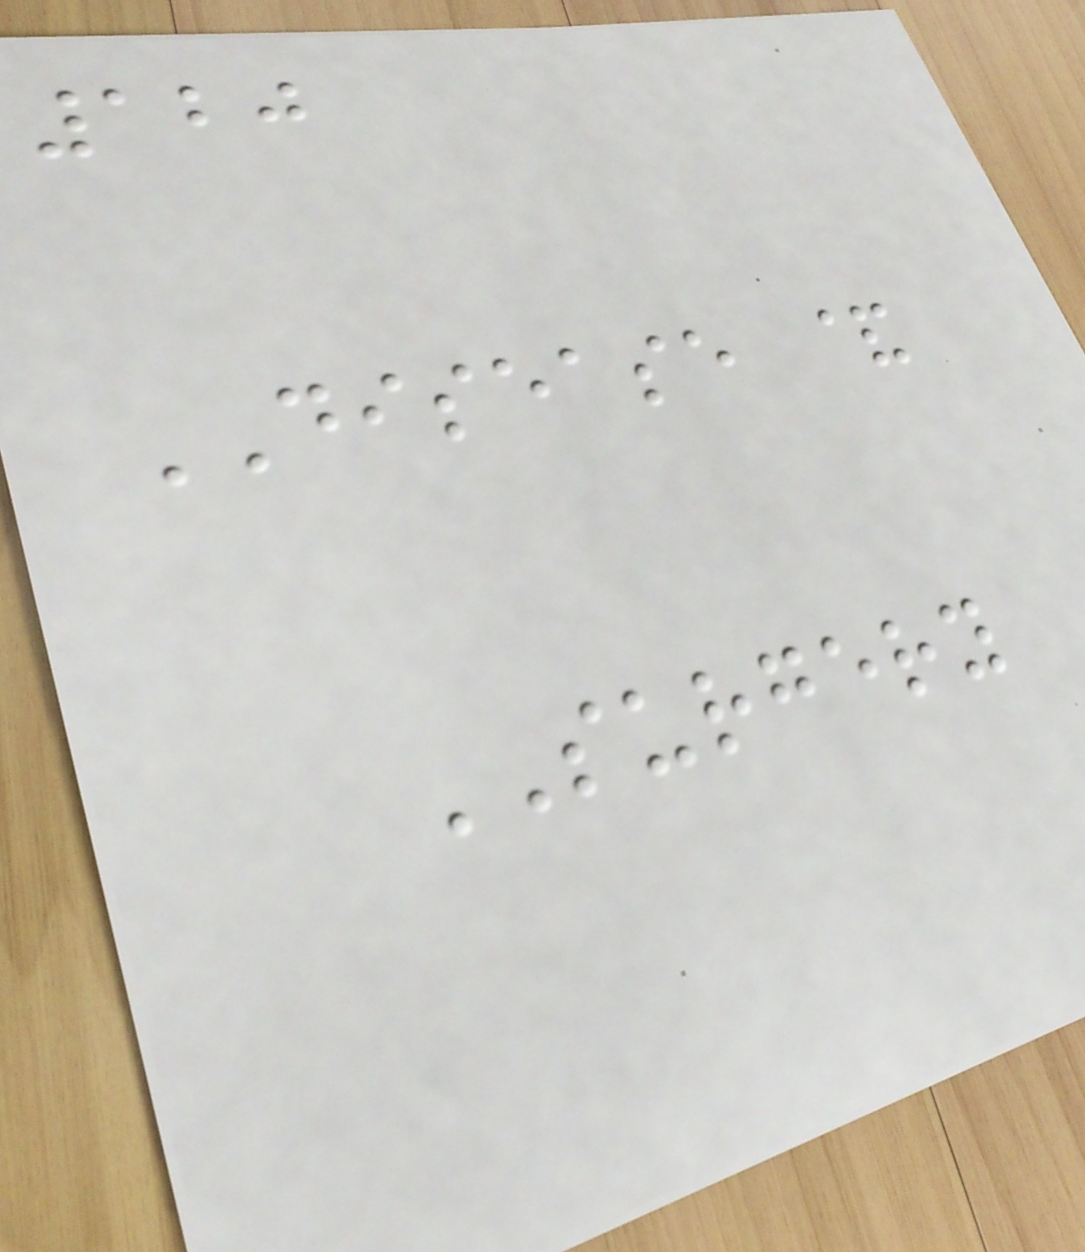120
DISEASE &
SURGERY
